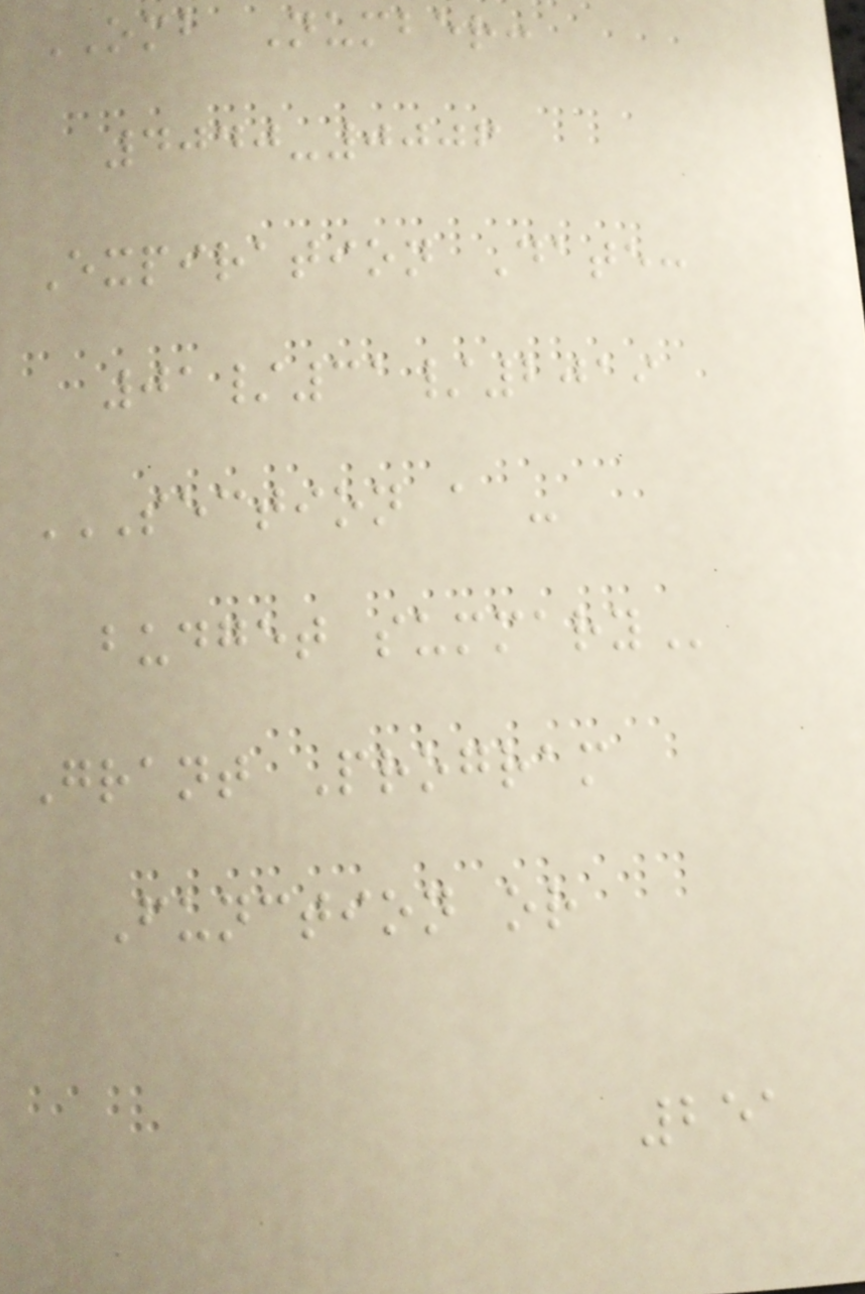OMB Number:
4040-0006
Expiration Date:
01/31/2019
SECTION A -
BUDGET SUMMARY
Grant Program
Function or
251
